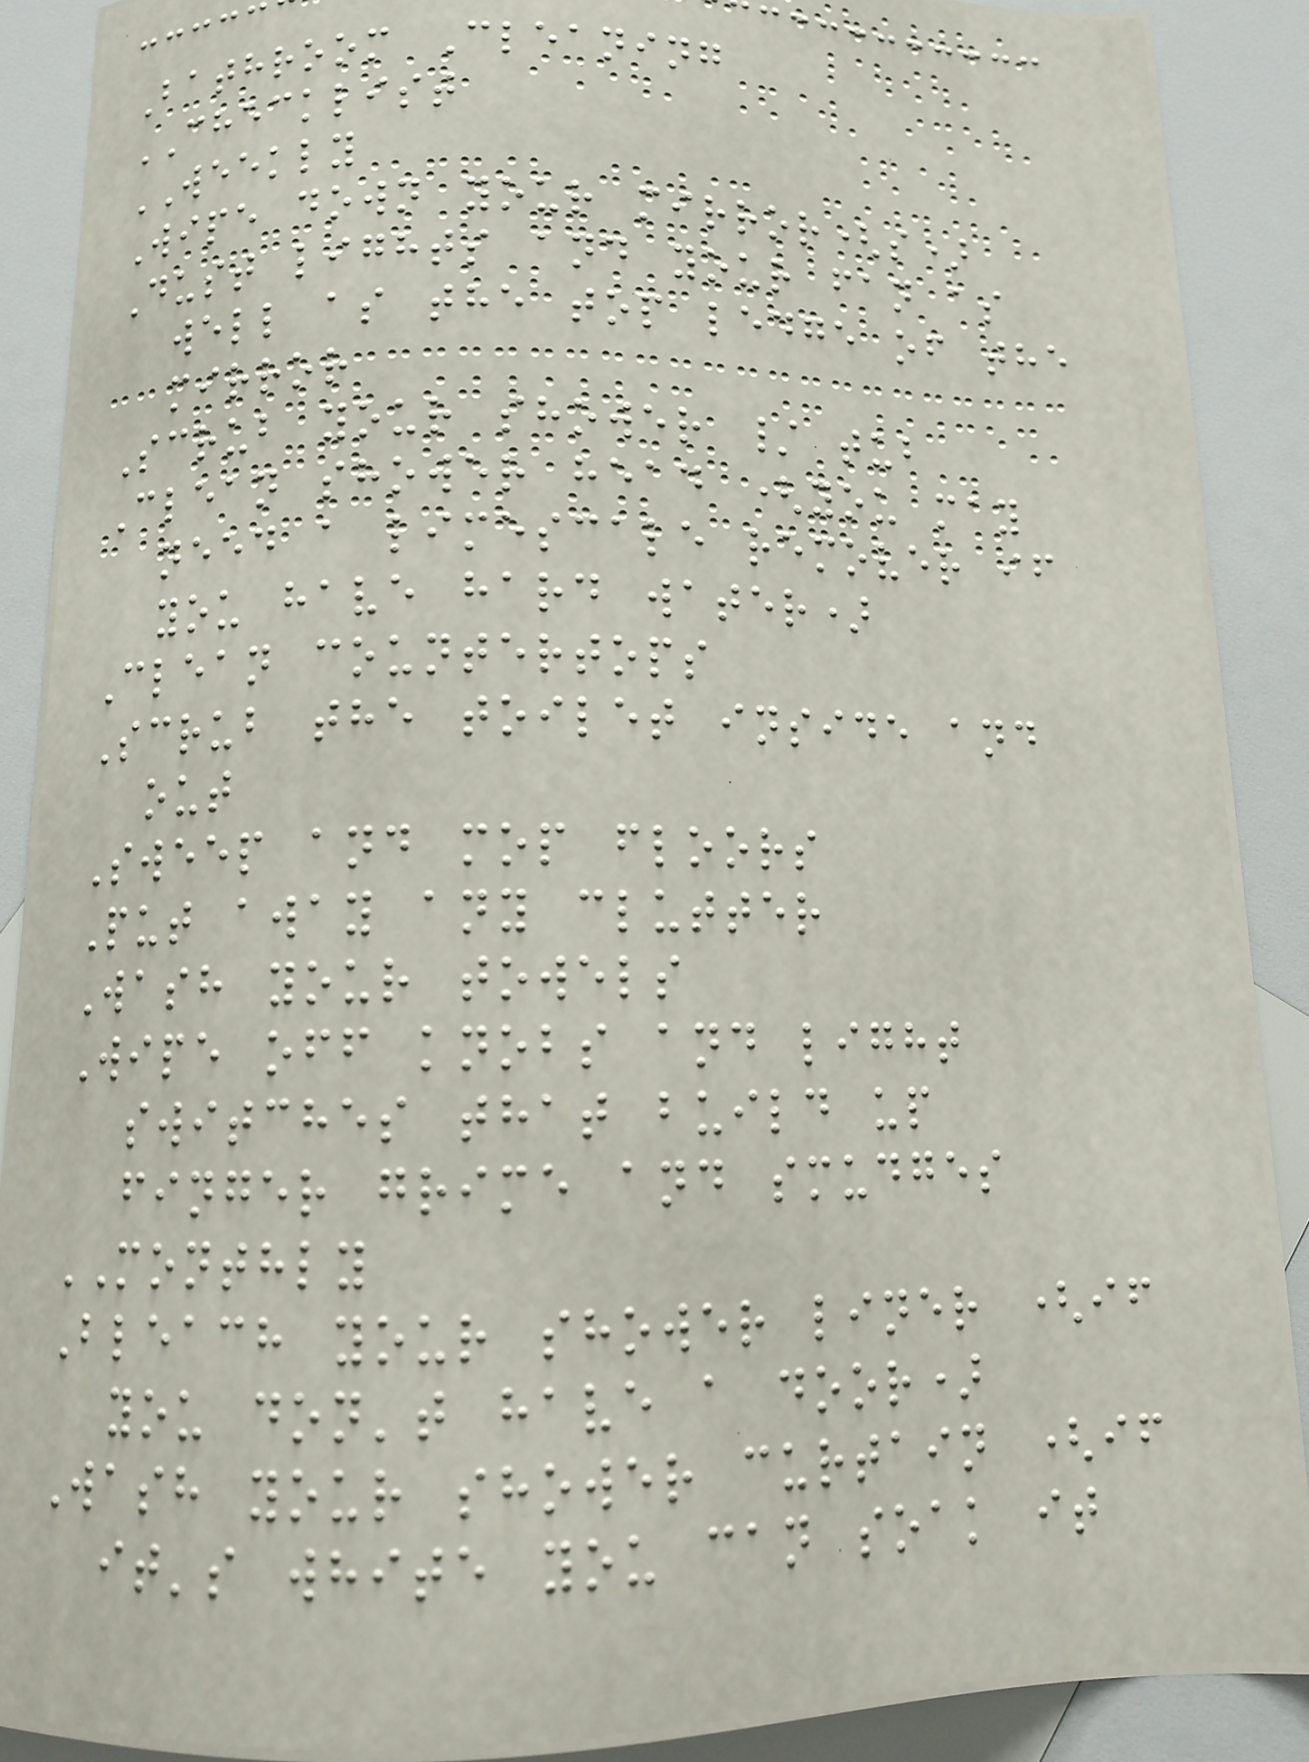Bathroom Cleaning
CHECKLIST
WEEKLY
Wipe down your mirror(s)
Dust lights and your fan as
well as the top ledge of the
mirror
Scrub your shower / tub
Clean shower head (you may
need a limescale remover if
you have hard water)
Clean countertops
Scrub the toilet inside and
out
Sweep and mop floors
Put away any clutter
Wash your towels
Wipe off knobs and light
switches that build up
finger grime and smudges
MONTHLY
Bleach your shower liner (if
you don't have a door)
Wash your shower curtain (if
it's white you can soak it
